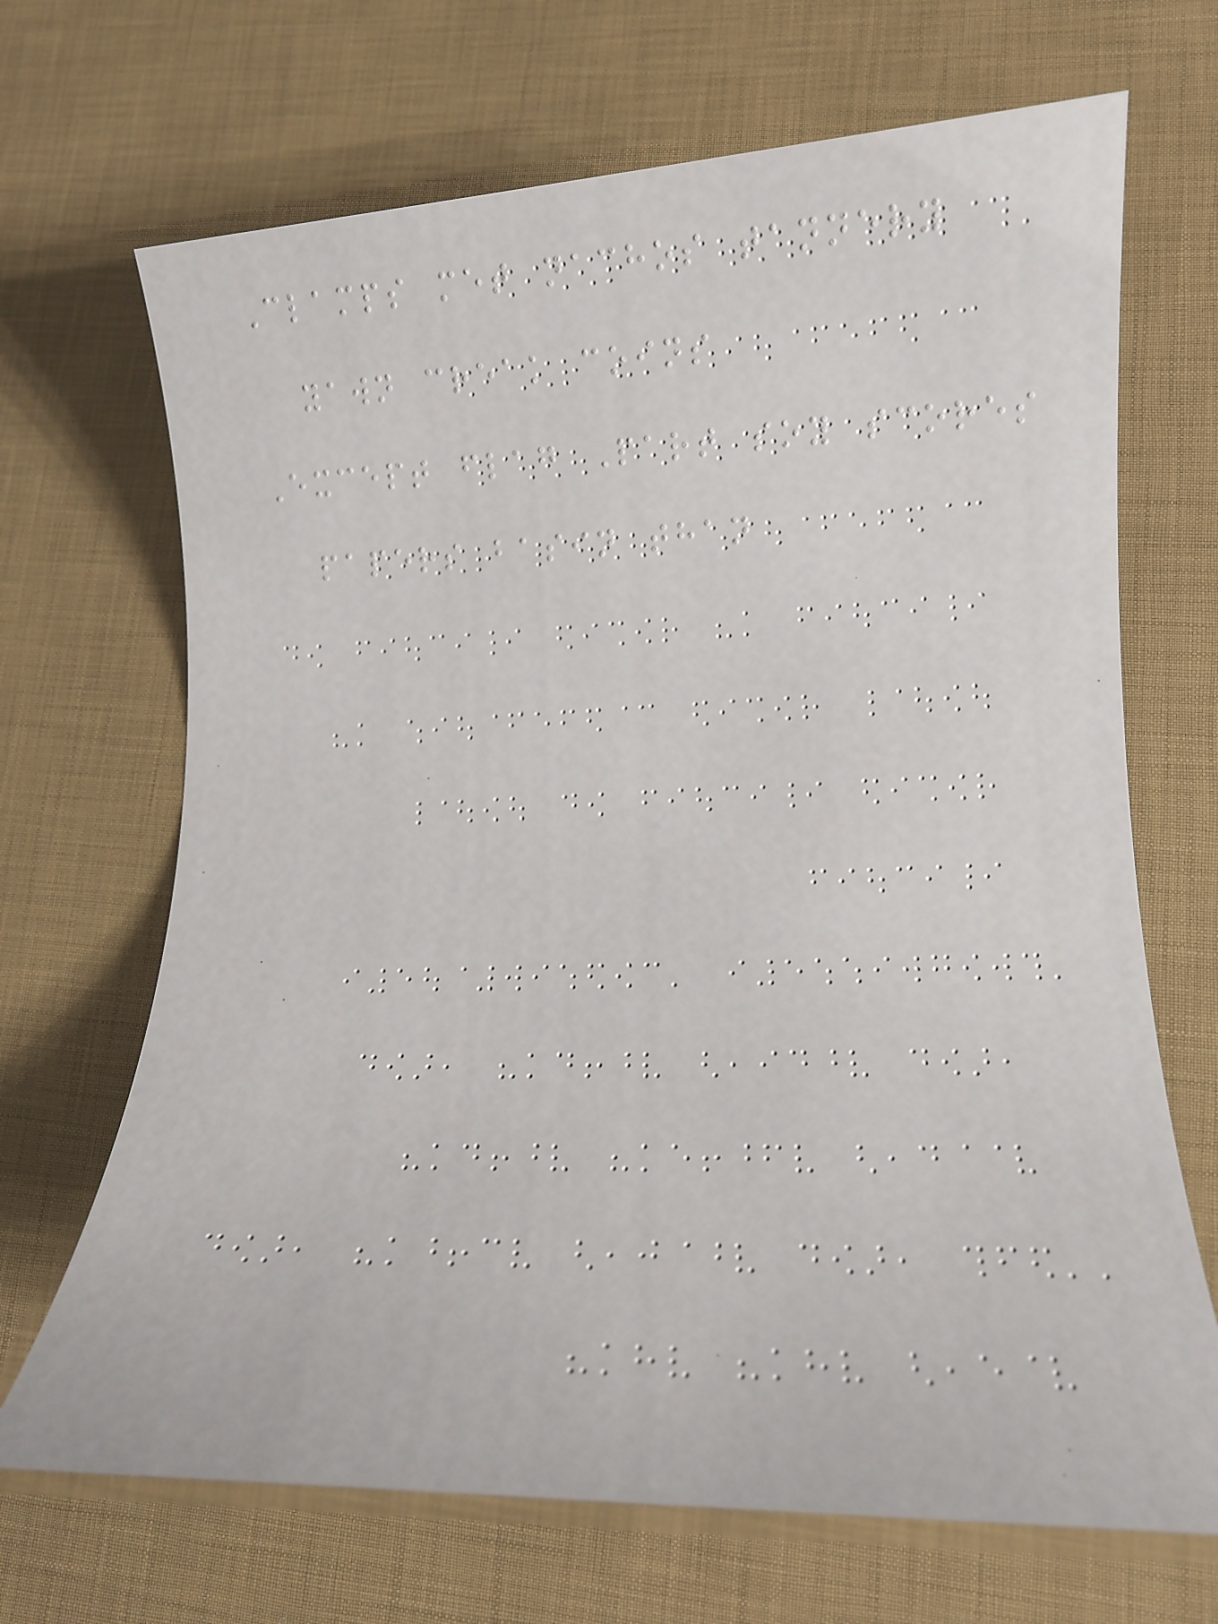Clamps met nachos tannery
yawn creak coins
Except flag Part soy scores
papers basin than
